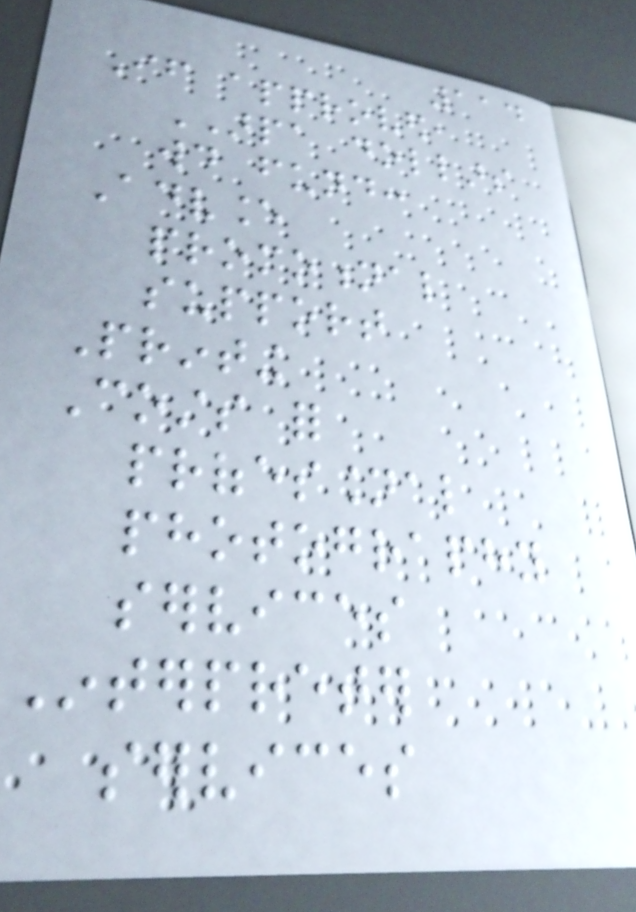114
If approved,
ARPA dollars
would fund:
Advance
promotional
support
Printing
Costs for
professional
photography
services
Interpreter
services
